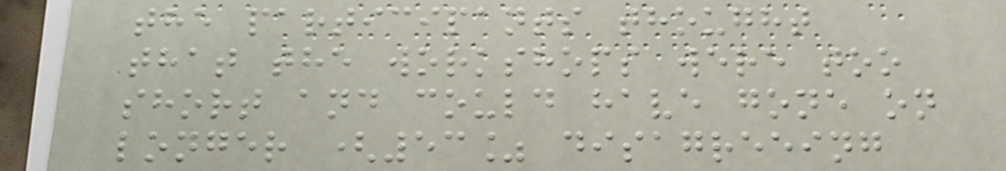the participants thought
that the workshops were too
short and could have gone on
longer (53% disagreeing
